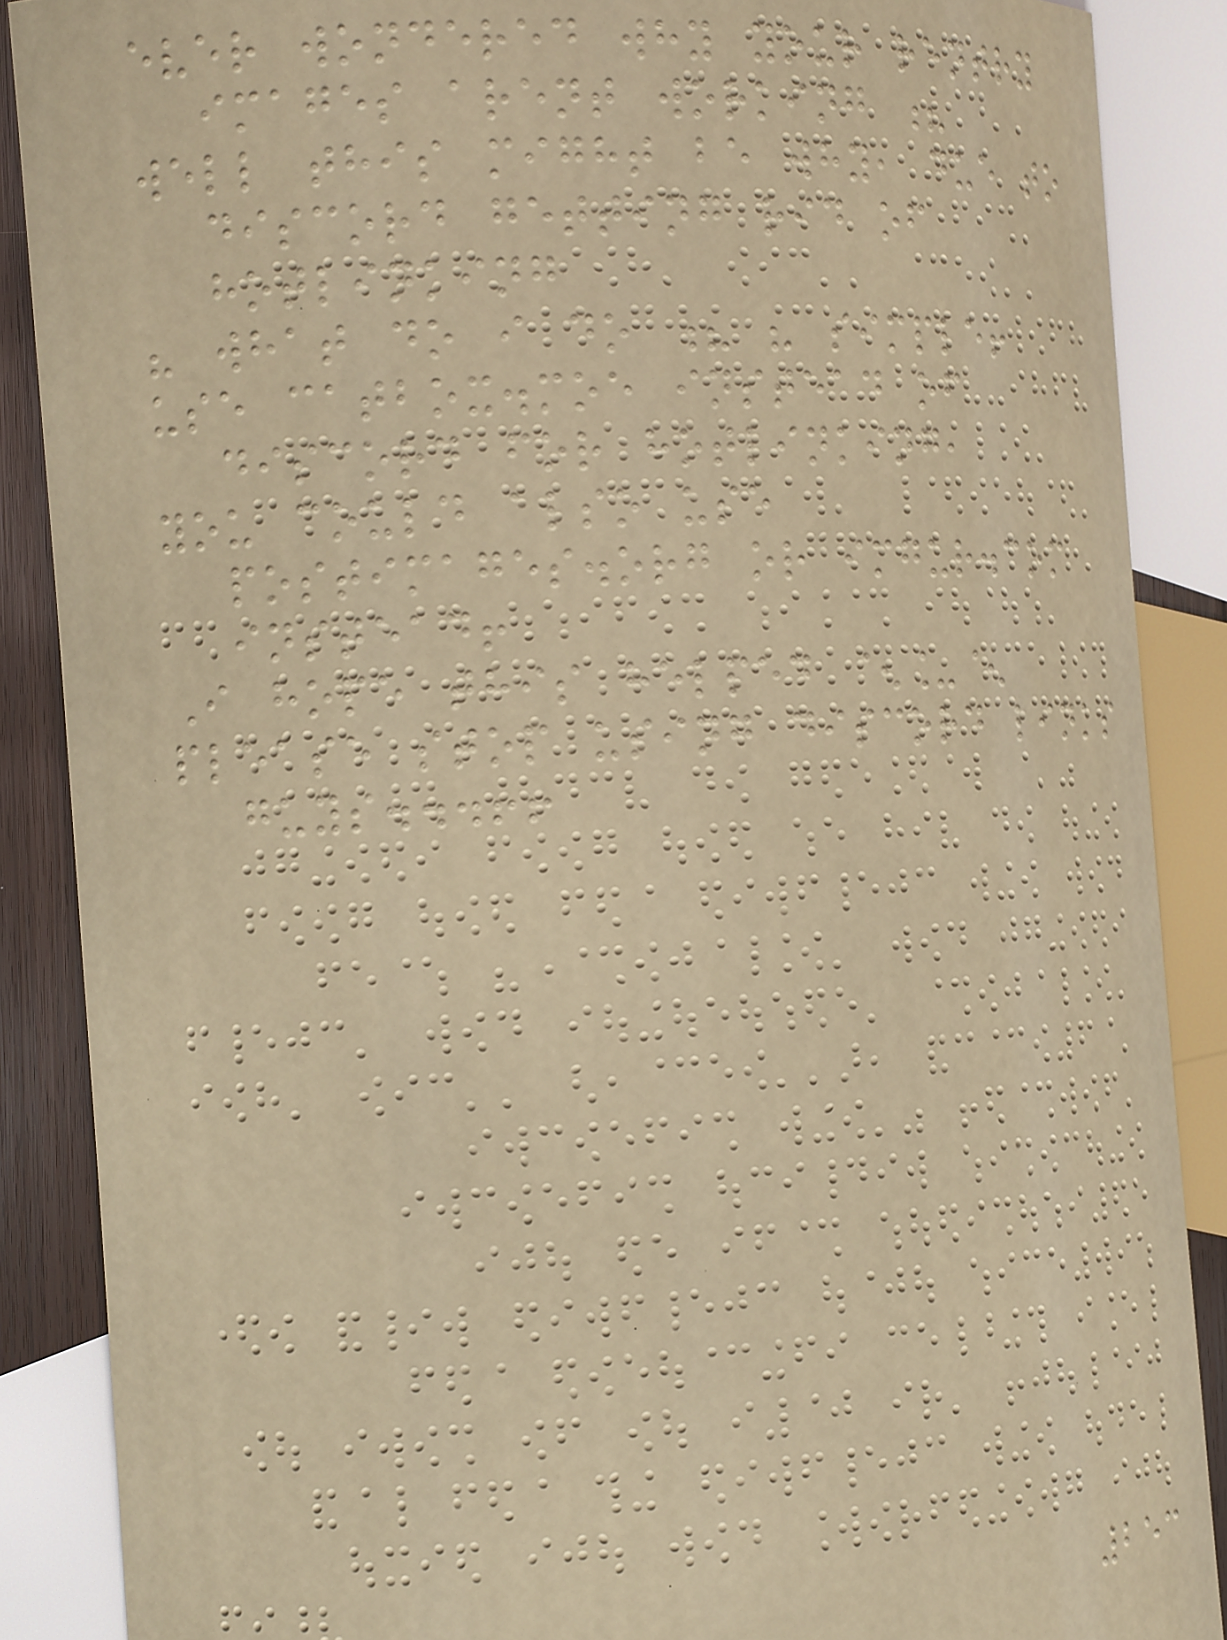ever wondered why your rentry
images arent working ?
well this might be why, due to
discord getting rid of
hotlinking
" what do i do ? " simple!
use catbox.moe instead of
discord for hotlinking,
you could also use
postimages.org or imgur.com
instead!
I hope this helped ^_^
please stop using discord links
guys...!!
253
